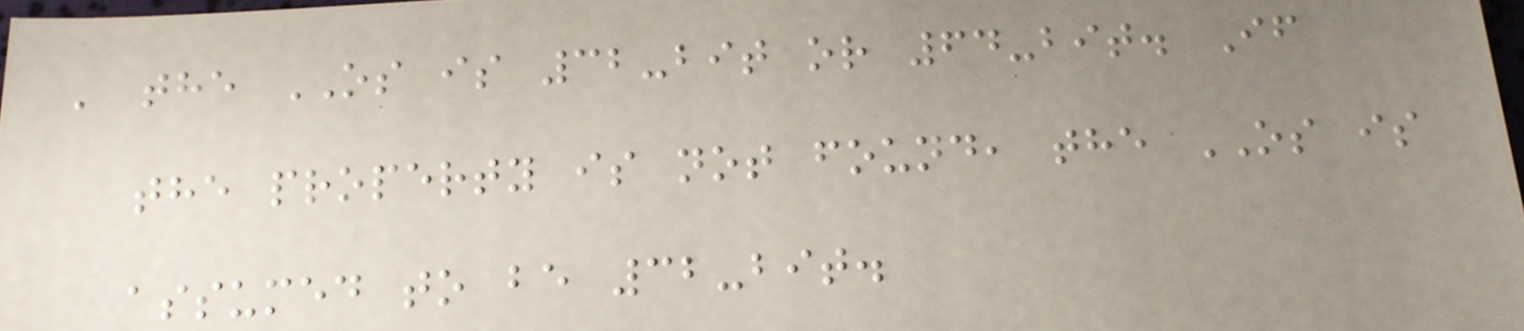' the OS is 32-bit or 64-bit. If
the property is not found, the OS is
assumed to be 32-bit.
